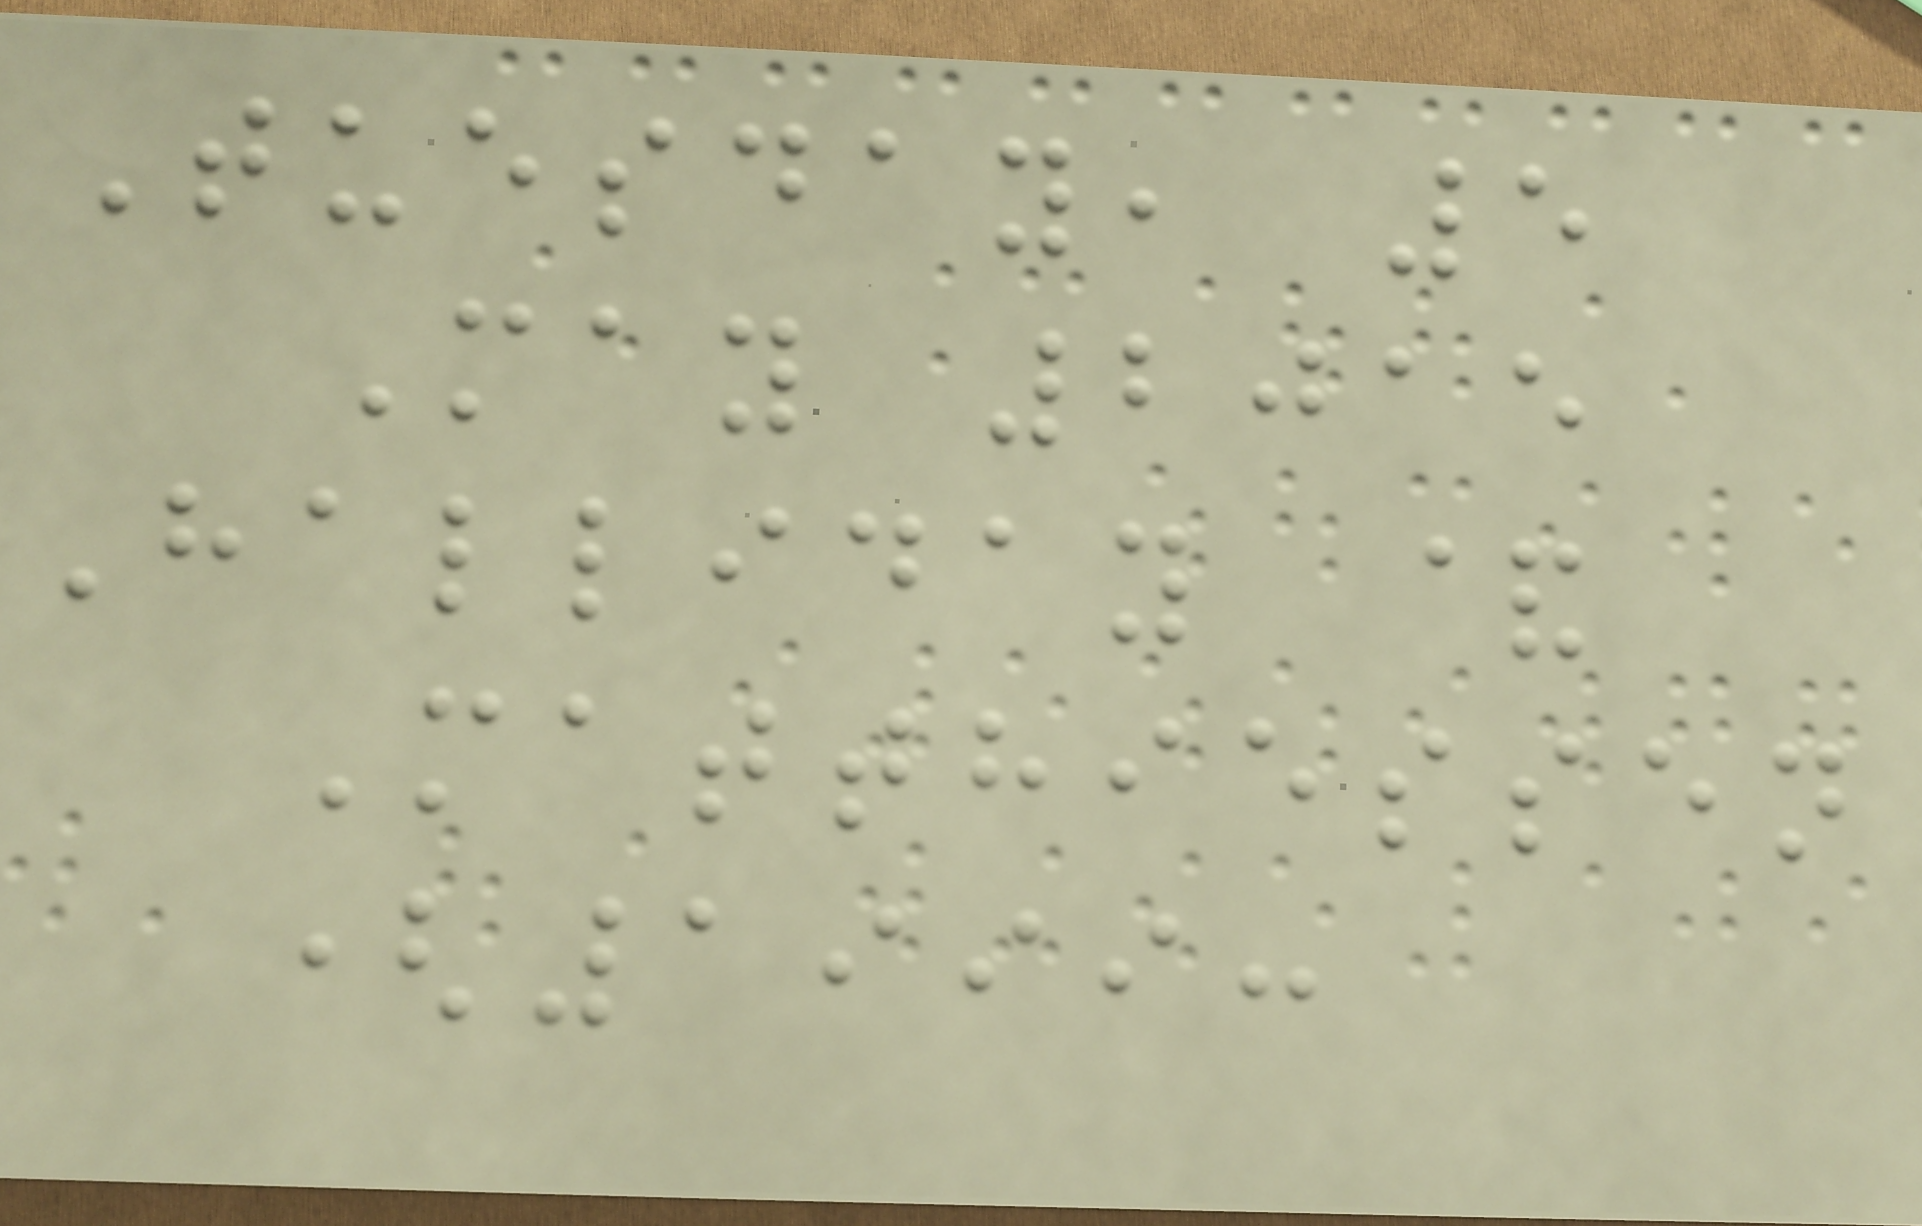Tuesday, 5
May 2015
Halliday &
Matthiessen
(1999:
